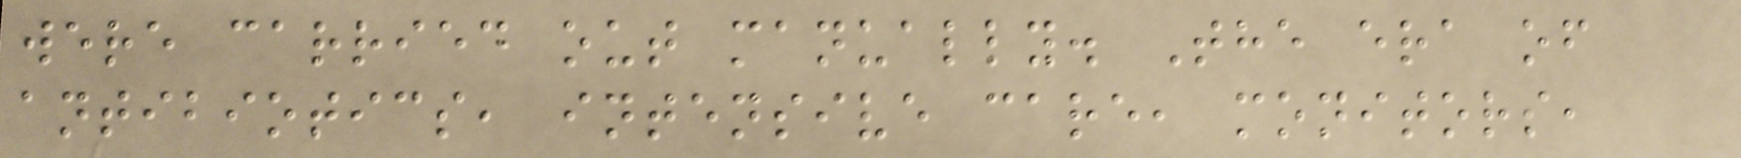were carried out manually. The era of
antibiotics, intensive care, monitors,
